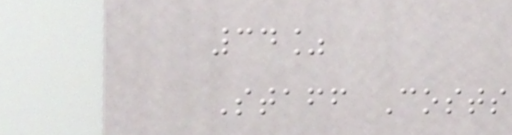34%
Staff Costs
